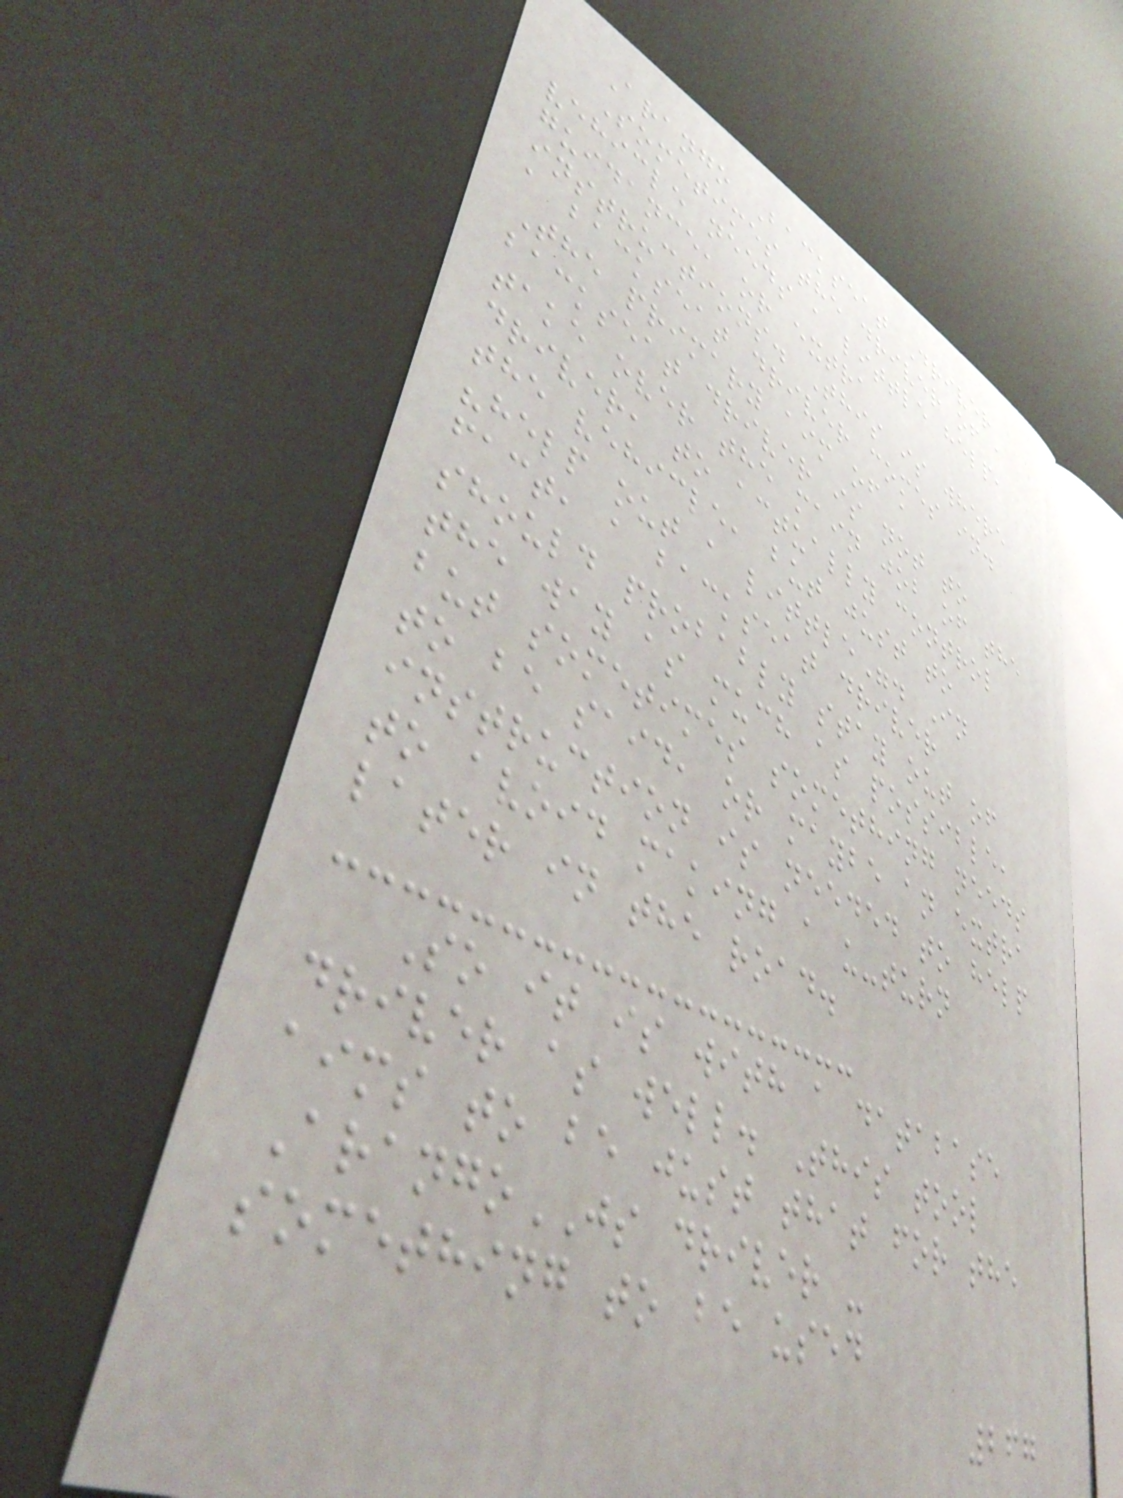Arango Backseat Driver
Sometimes the driver of a
vehicle needs a little help,
guidance, or extra
instructions. This is where
a backseat driver comes in.
The primary aim of a
backseat driver is not to
take over the main job of the
driver, to actually control
the vehicle, but just to
"help out a little". In
fact, a backseat driver
should probably stay out of
the way as much as possible,
but sometimes something needs
to be said, or maybe an extra
instruction is needed to help
to avoid making a u-turn
later in the road.
So it is with a database
driver as well. This tool
aims to be just that for the
ArangoJS driver -
something to be used
267
